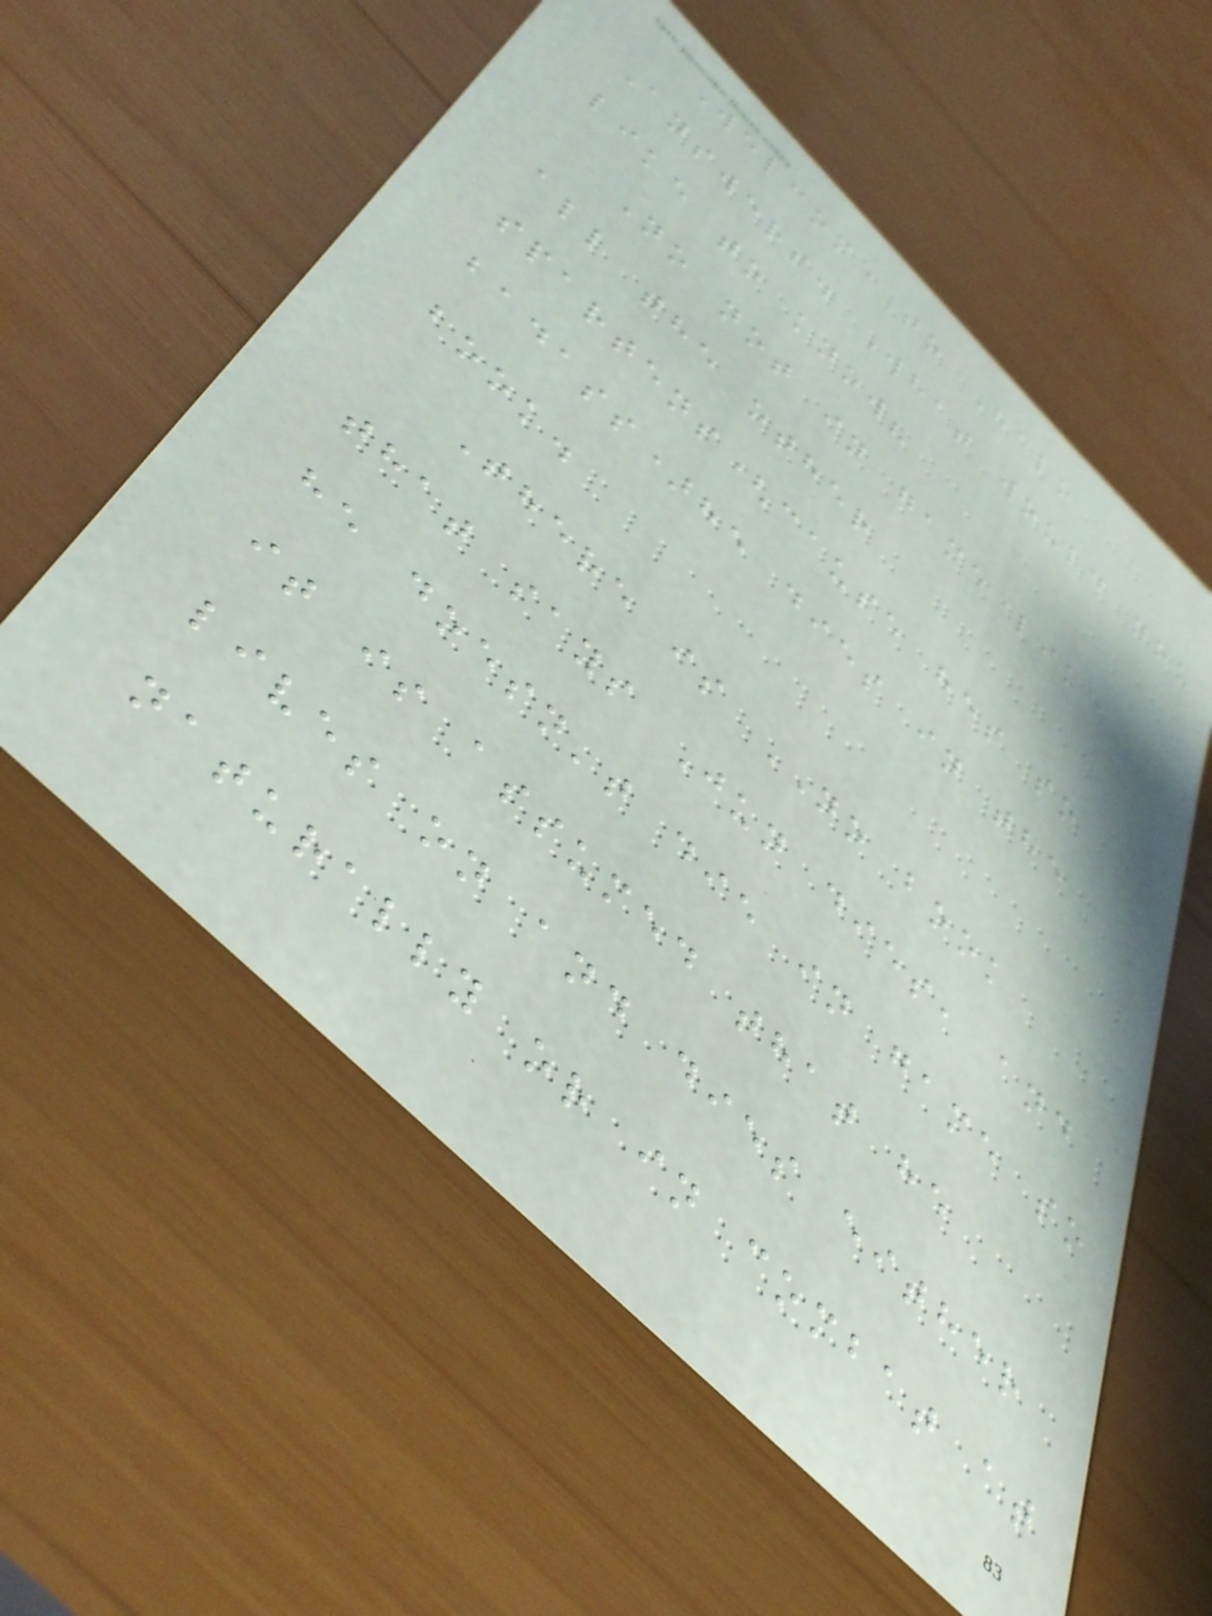Welcome to Halo
Answers. What would you
like to know?
No not in game like
all the other
spartens(cause hes so
badass)he dies in the
book.
There is NO book
that says Jun dies, and
he doesn't die in game so
it is assumed that he
lives on and dies either
naturally or in combat at
